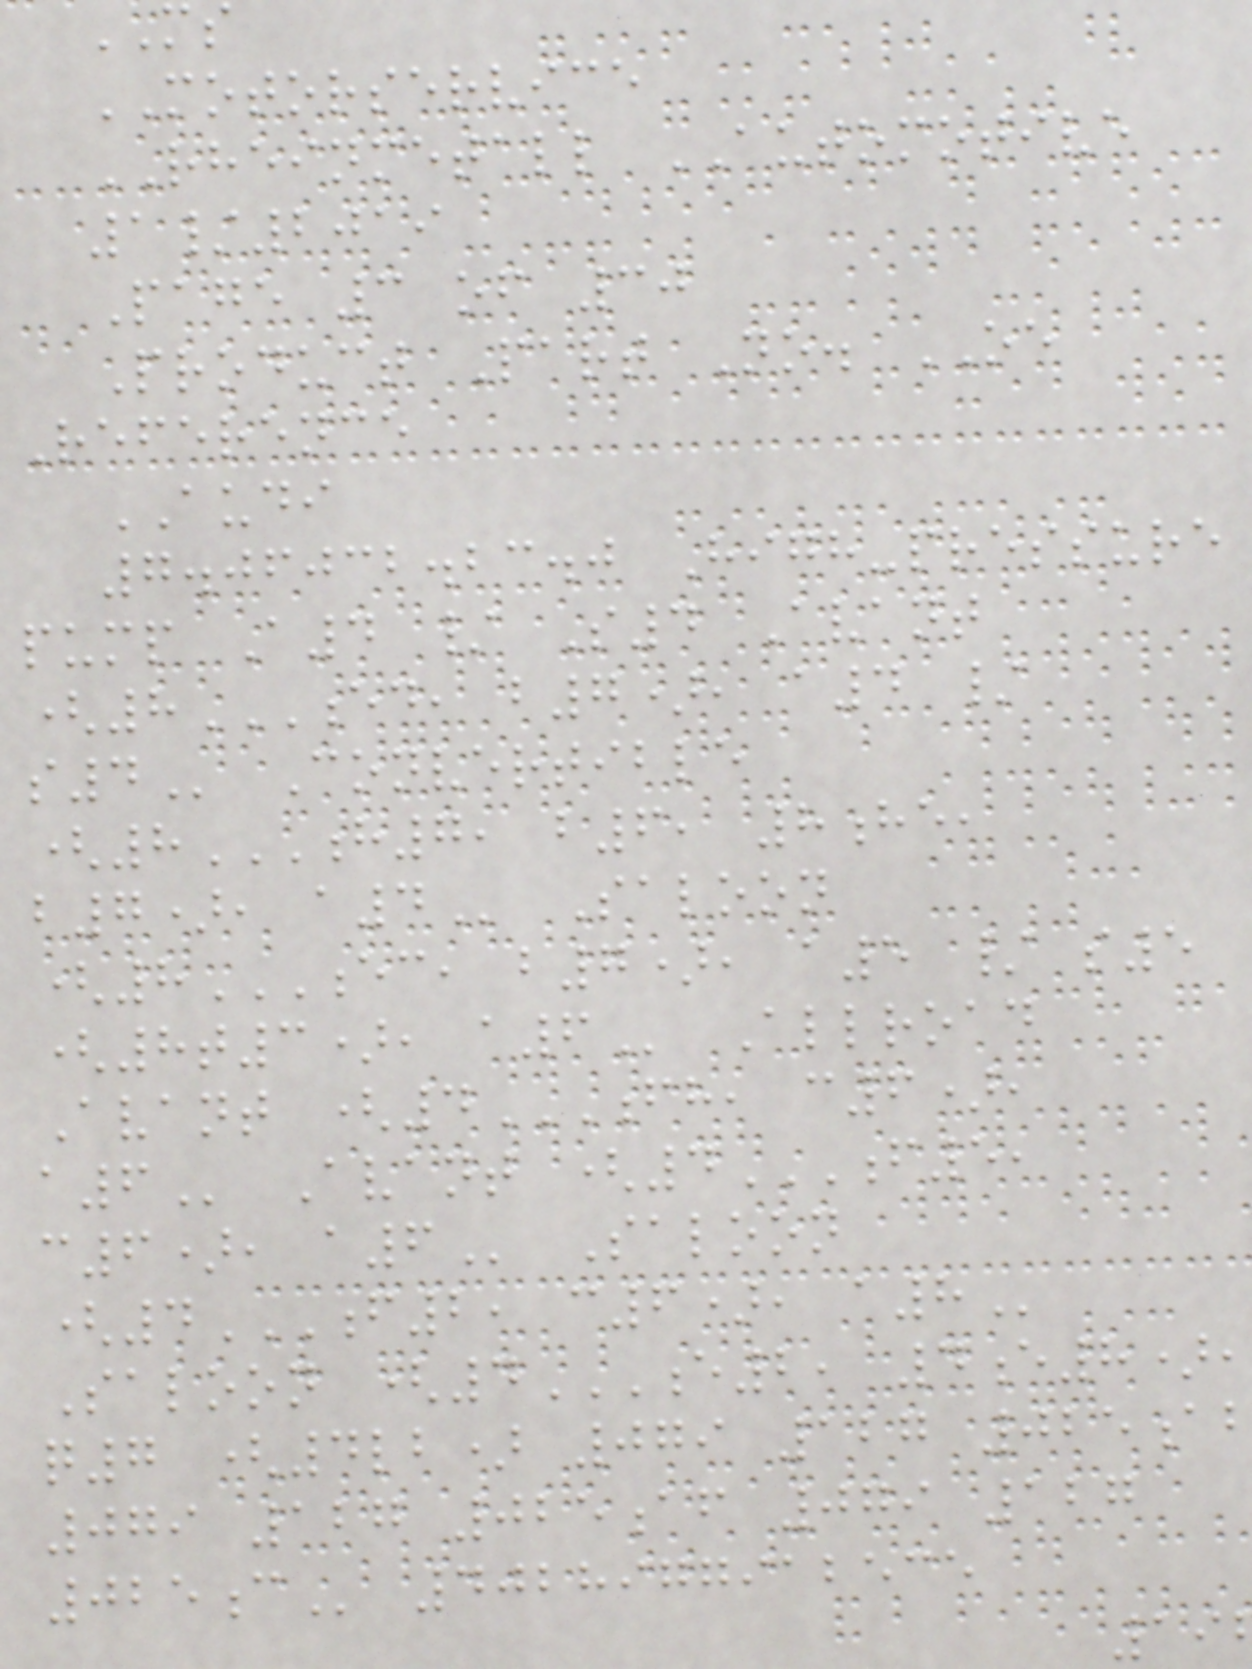MS
MOTORSERVICE
RHEINMETALL AUTOMOTIVE
1/2019
Page 3 of 30
Product Part No. OE
Reference
AUDI
7.06032.23.0 High-pressure
pump A4 / S4 Avant
(8ED, B7), A4 /
Convertible
(8H7, B6, 8HE,
b7),
(8EC, B7), A5 / S5
(8t3),
Avant (4FH, C6),
c6),
(4F2, C6), A8
Saloon (4E2, 4E8),
q7 (4lb) 079 127 025
079 127 025af 079 127
4028977912535
